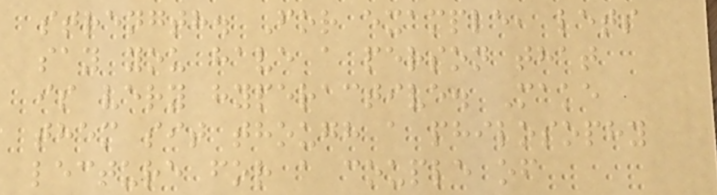strength. For example, lets
say you have a person that
is very hyperactive. Make
them sit though a philosophy
lecture for a couple of
